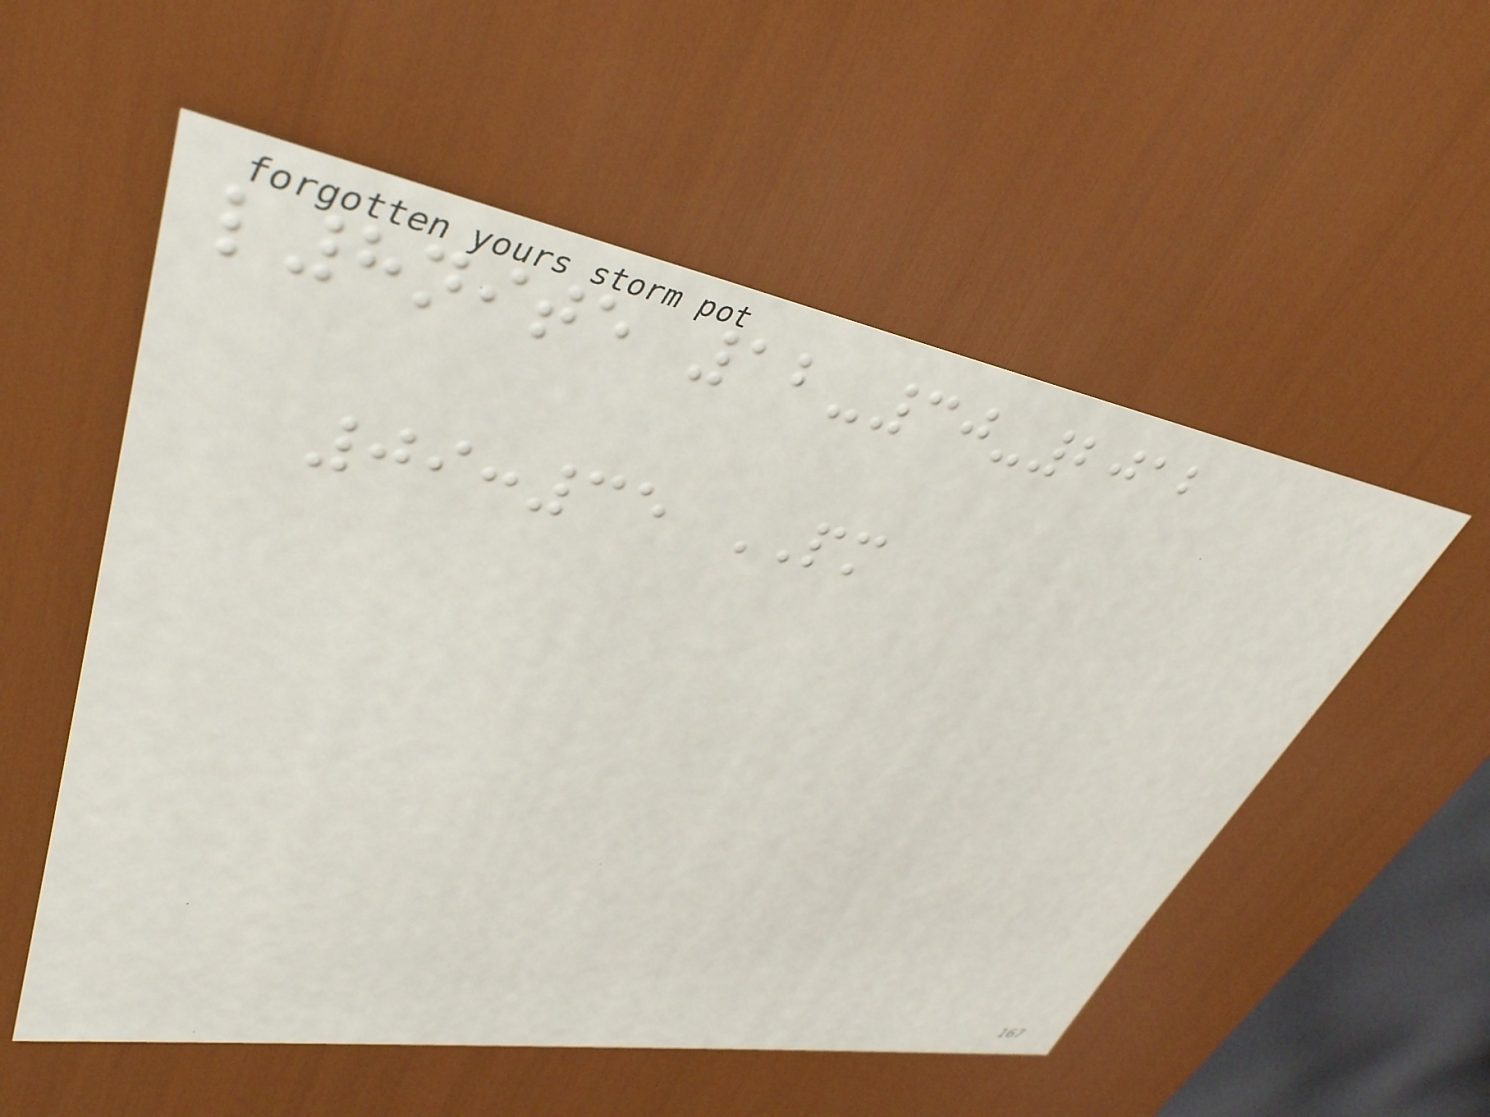l8nite 12-30-2012
09:35 PM
